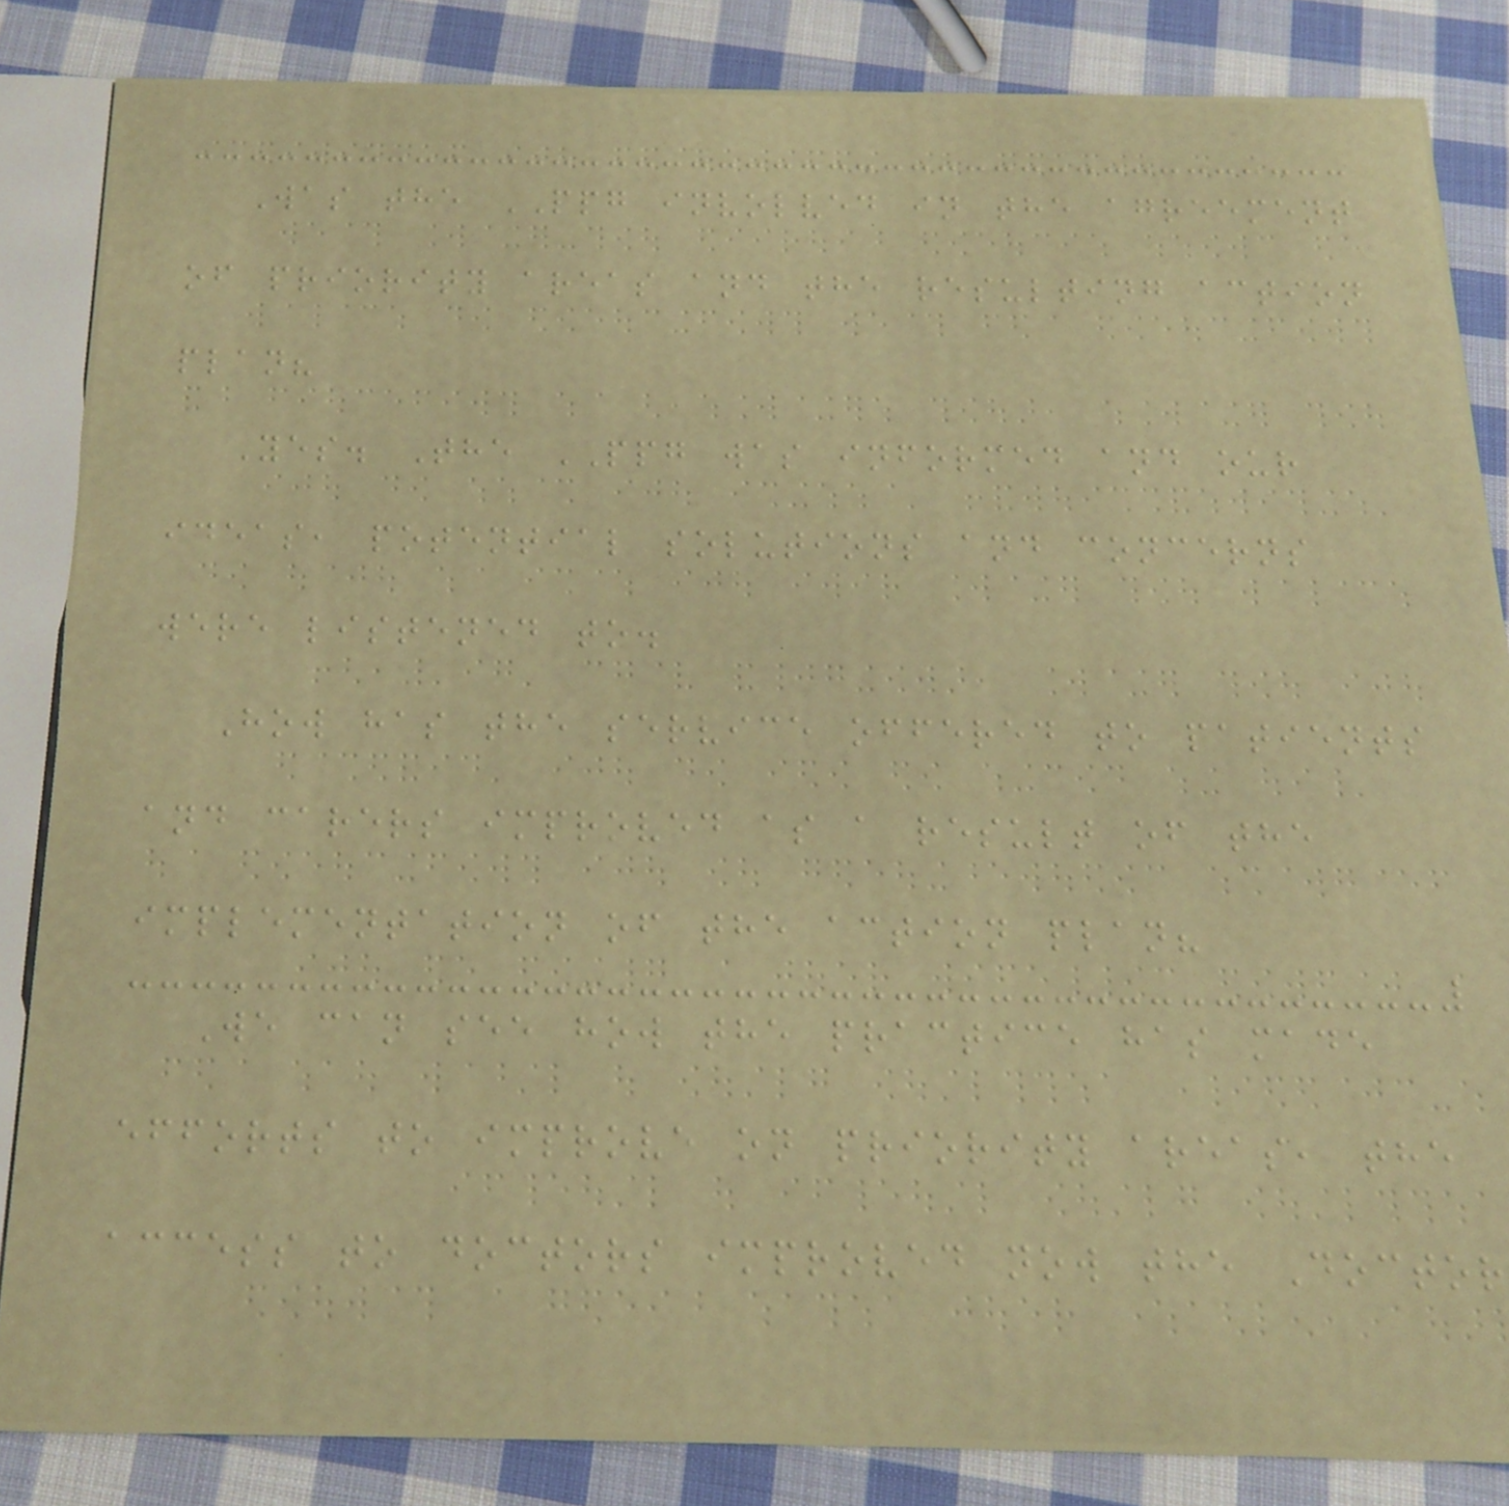Was the PPG involved in the agreement
of priority areas and the resulting action
plan?
Yes. The PPG was informed and our
ideas, potential solutions and concerns
were listened to.
How has the service offered to patients
and carers improved as a result of the
implementation of the action plan?
We can see how the practice has made
efforts to improve on priority areas, the
access to doctors improved now the Doctor
